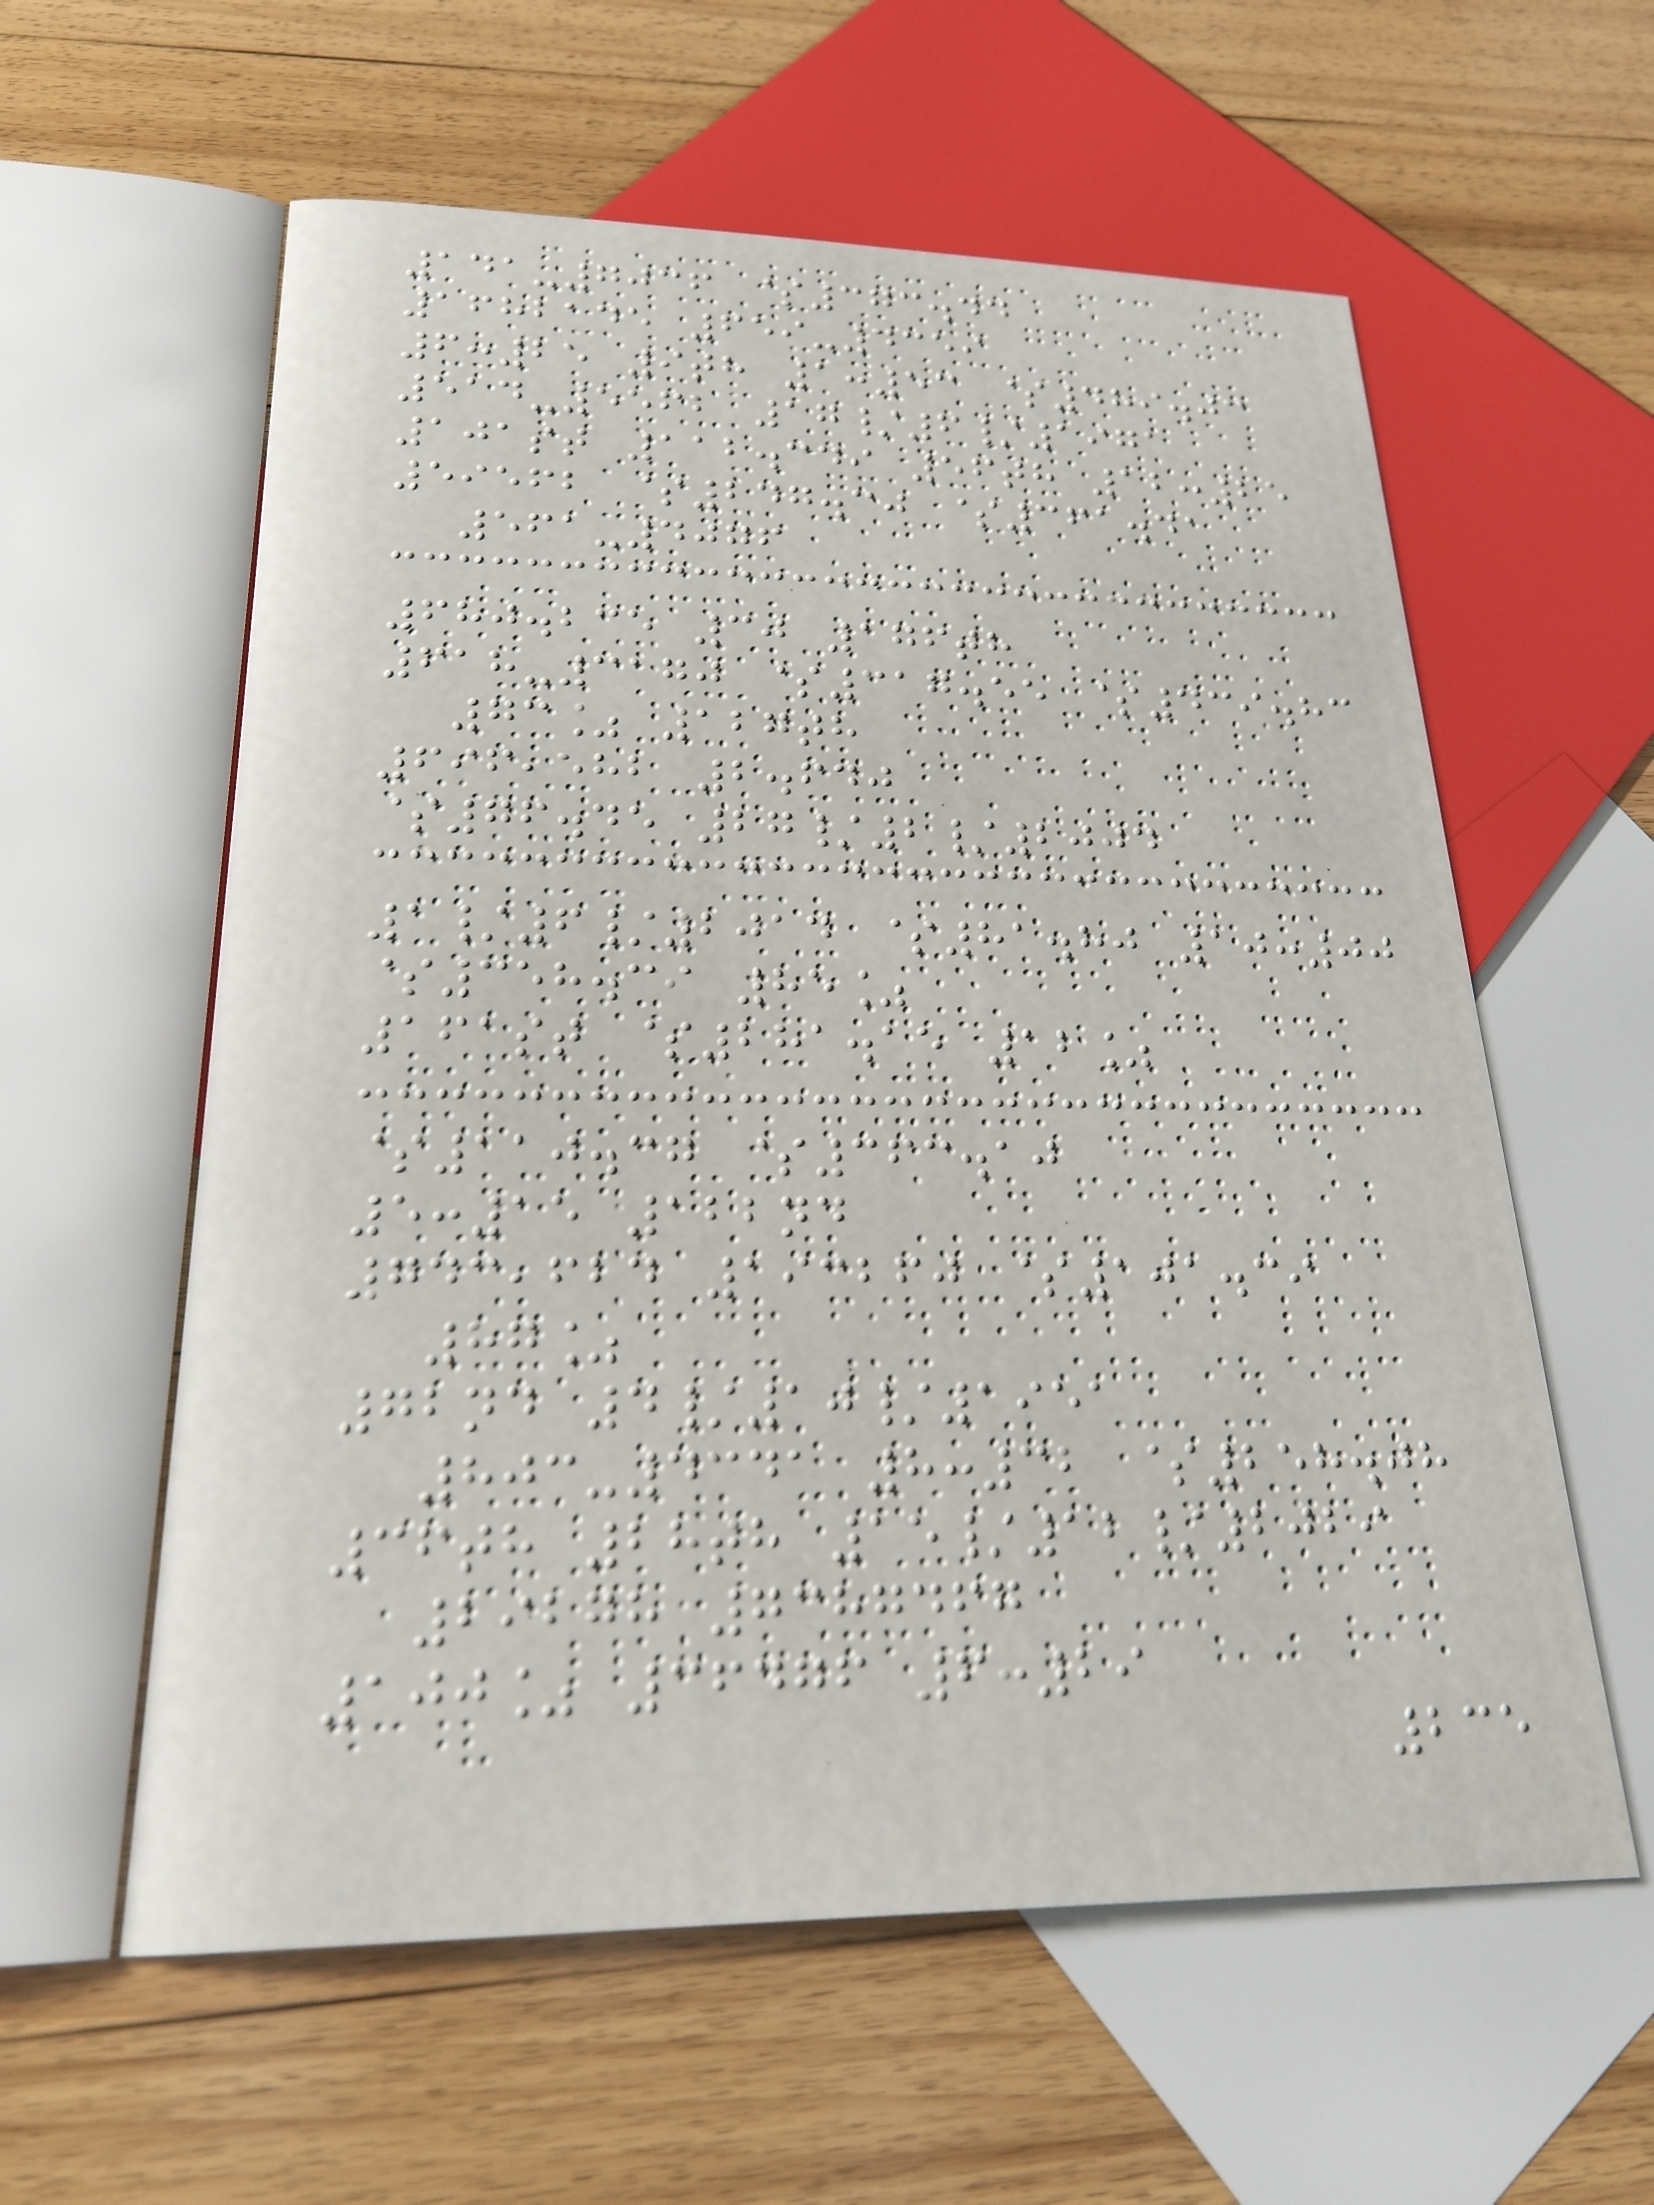141-7036 $373.44
1682145 659-4359
6:25 9th 1:53 $489.03
514-5562 17/6/1971
101st 112.349 56th 12:25
59562 $247.30 $361.41
561-4076
680.235 30 176th
618-3170 $317.55 $439.83
73% 127th
696,582 2.640
$76.45 27/2/2004
1/6/2014 $81.80 10:00
$358.39 85%
161st $281.15 12%
$110.37 $363.10
5:15 122nd
743,624 193260 $101.39
87%
72nd 4/10/1951
803-4341 8:32 $258.08
36th 28th 15/12/2029
29278 7387467
100% 36476 6:29
235
